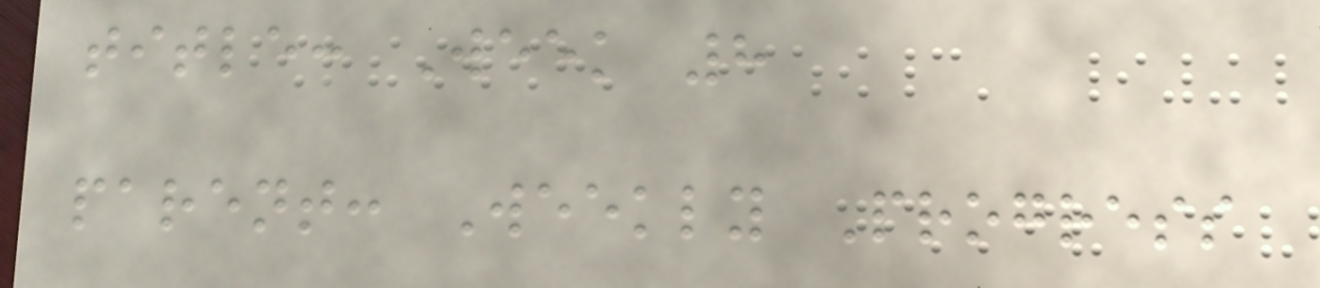title: Week 8
parent: Weekly Progress
